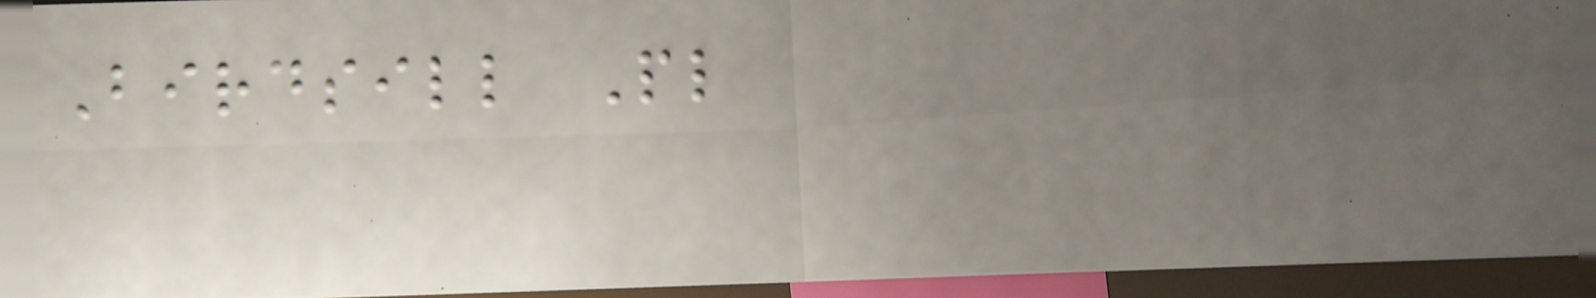Birdsill Pl
